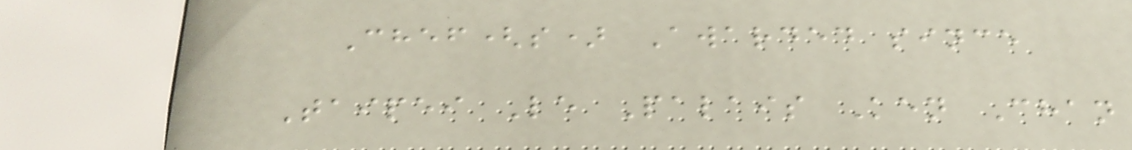Chef(s) Awarded since
Taipei Le Palais Ken Chan
